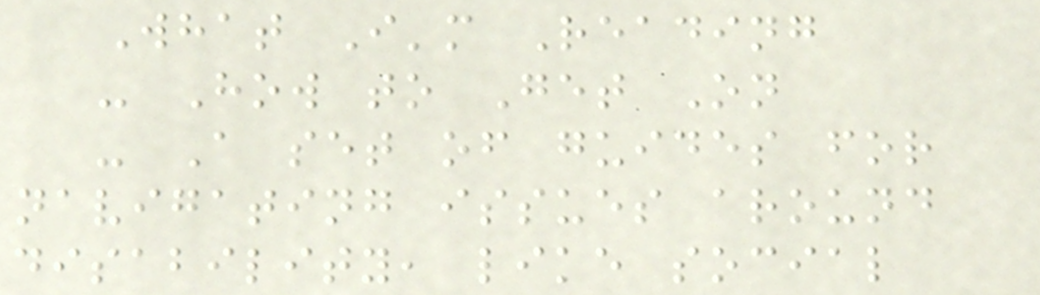What I'm Reading
- How to Get On
- A set of guides for
navigating issues around
disability, like social
